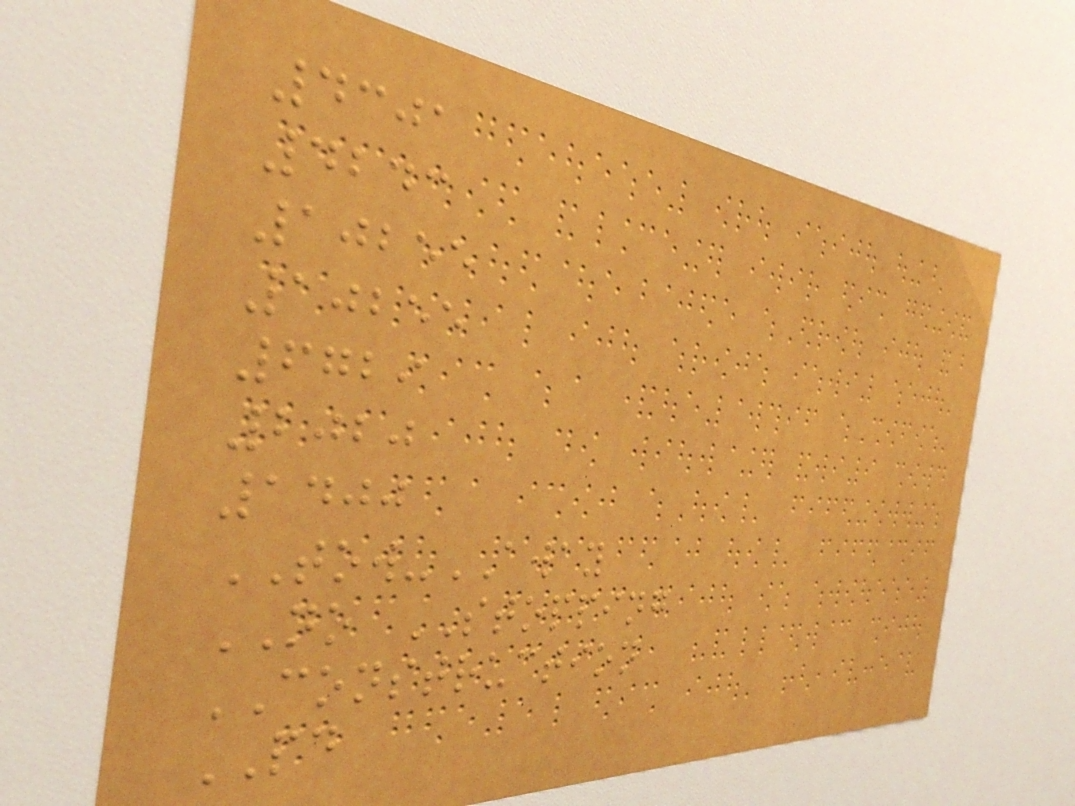4301
4243
10255
10255
6729
2020
1400
TOW-AWAY
NO STOPPING
CONSTRUCTION
PD
